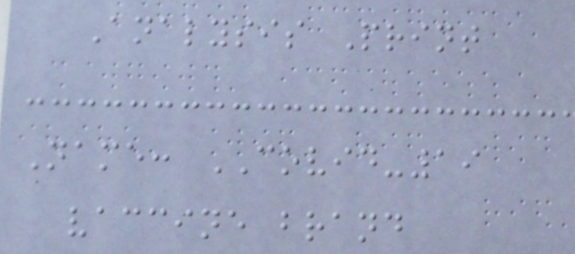Analysis Print
Name: COVID-19
vaccine brand
